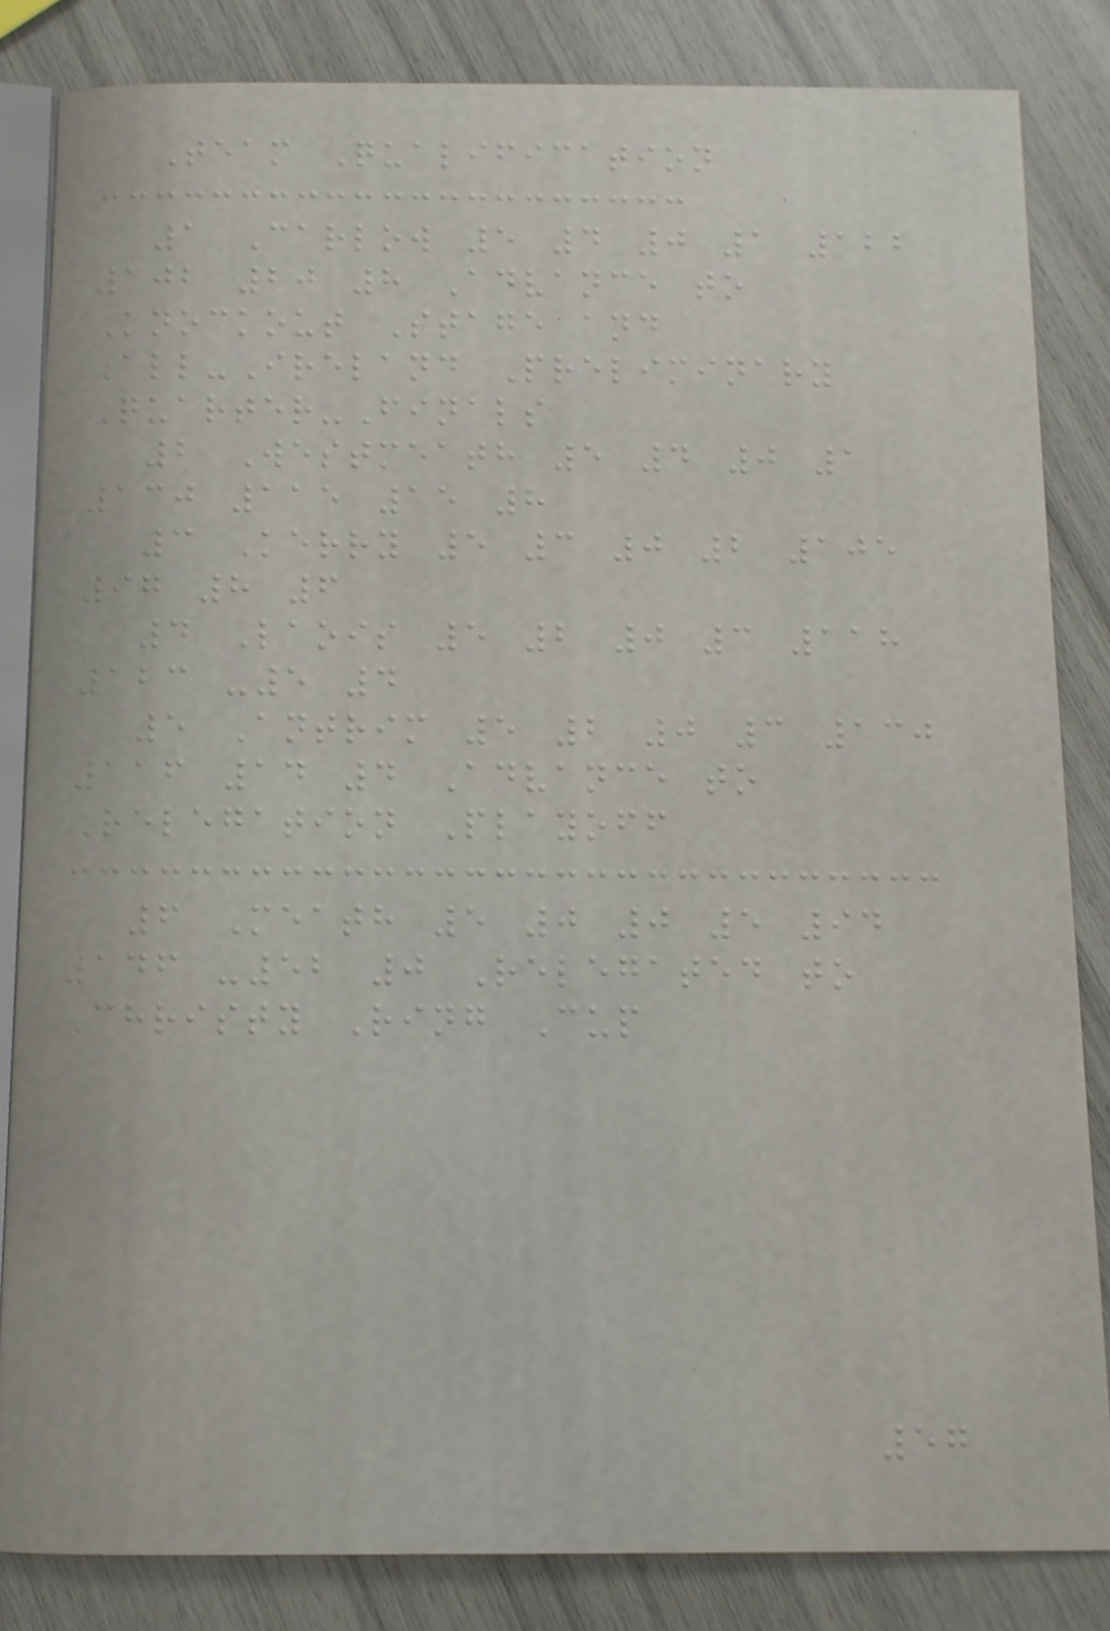Team Qualification
1 Carlow 5 4 0 1 122
102 20 8 Advance to
Knockout Stage and
All-Ireland Preliminary
Quarter-Finals
2 Westmeath 5 4 0 1
130 115 15 8
3 Kerry 5 3 0 2 105
97 8 6
4 Laois 5 2 0 3 118
123 -5 4
5 Antrim 5 2 0 3 130
116 14 4 Advance to
Relegation Playoff
6 Meath 5 0 0 5 94
146 -52 0 Relegated to
Christy Ring Cup
57
